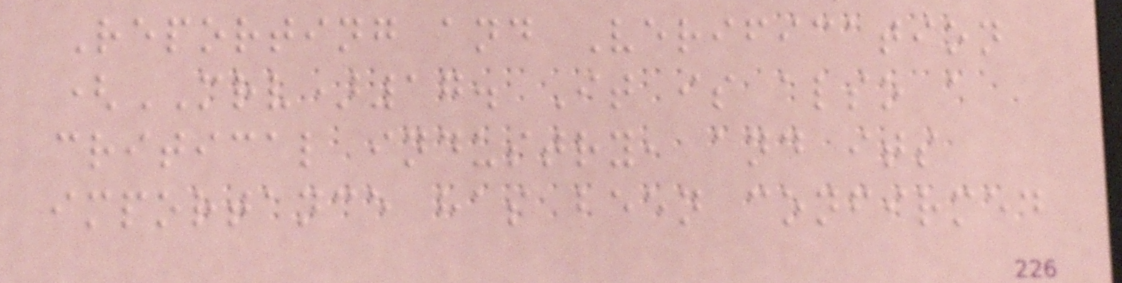Reporting and Verification
(MRV)17. It is also a
critical industry, and its
importance has been confirmed
